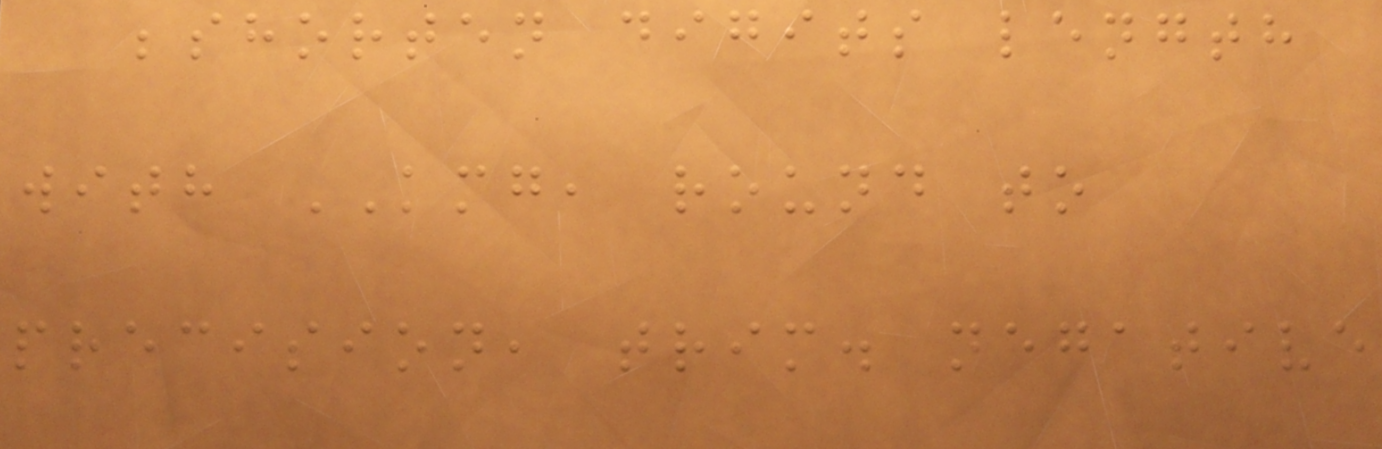;shorten digits length
with KMG, round to
precision, trim. negative
